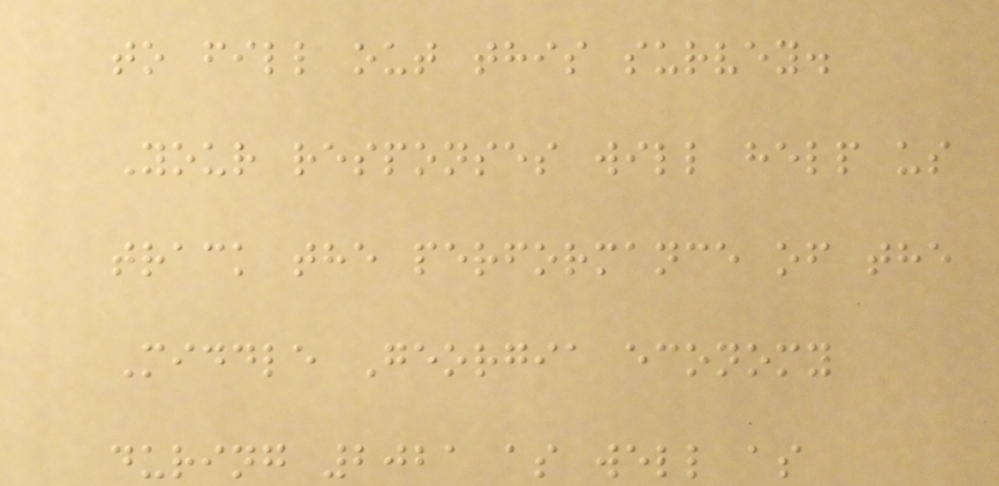to fill out this survey.
Your responses will help us
track the performance of the
Middle Georgia economy
during 2021 as well as
